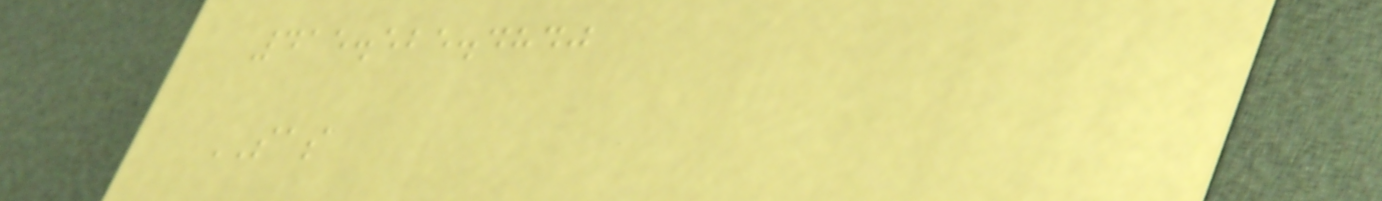415.525.4840
SAS
